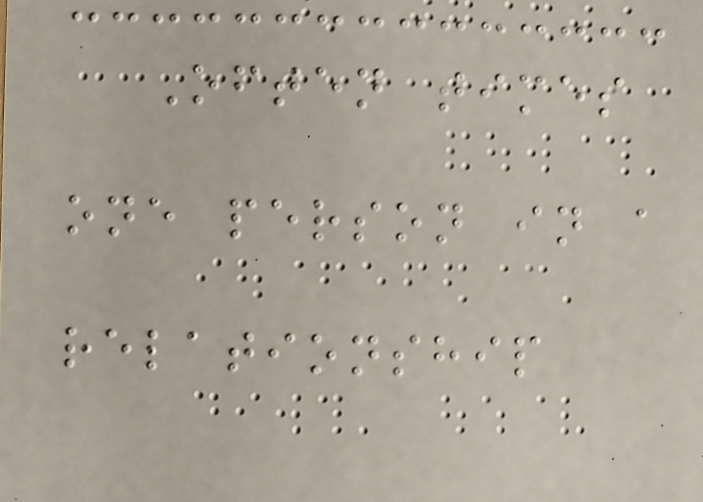Often times
one person in a
relationship
